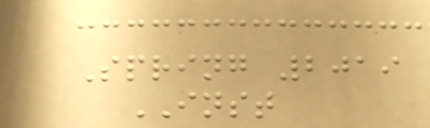Spring 2019
INST
